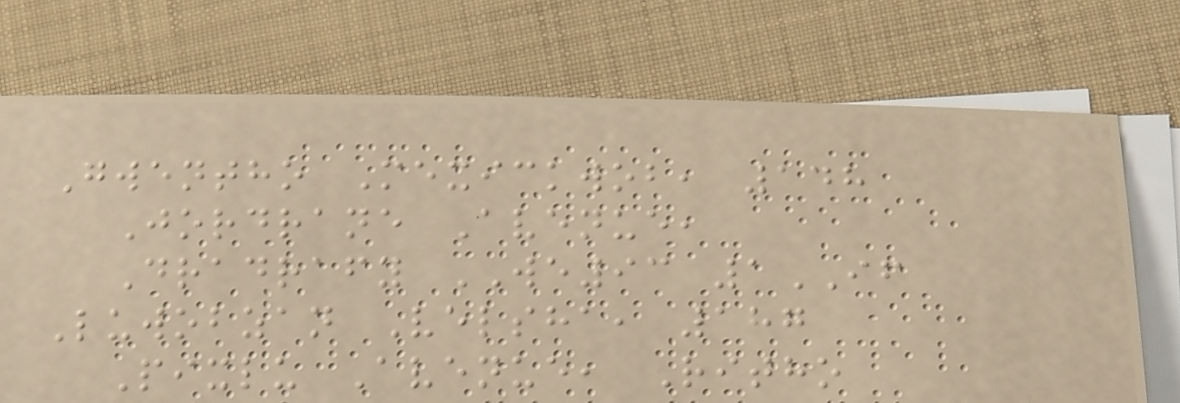Gwentho Mexickwob, 148
Jordrane Avenue,
Dradrafy WE93 1IF
Luwobzan Velsha, 187
Pixlu Avenue, Ritho
